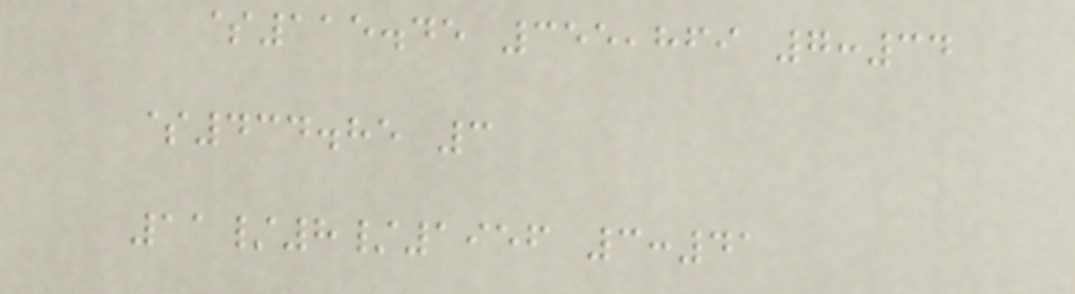$115.45 355,869 7:34
$434.85 3
11/8/1956 3:41
